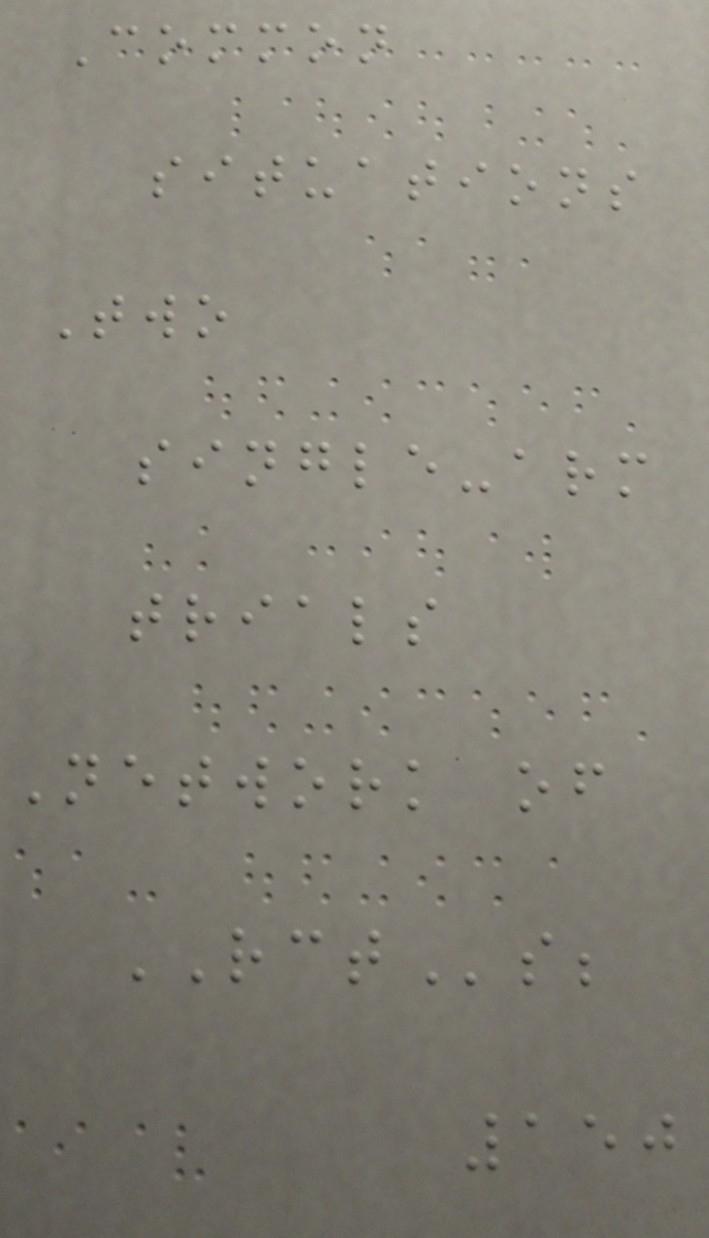Common
situations
Two
single-arm
trials
Network of
RCTs;
150
